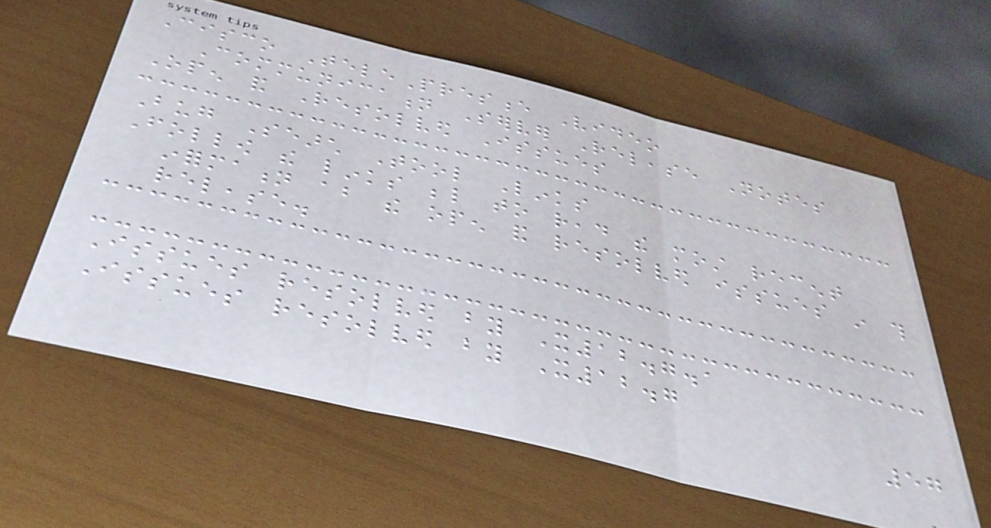Cisco TelePresence Video
Communication Server Release Notes
Open and Resolved Issues
Bug Search Tool Links
Follow the links below to read the most recent
information about the open and resolved issues in this
release.
Issues resolved by X12.7.1
Issues resolved by X12.7
57
